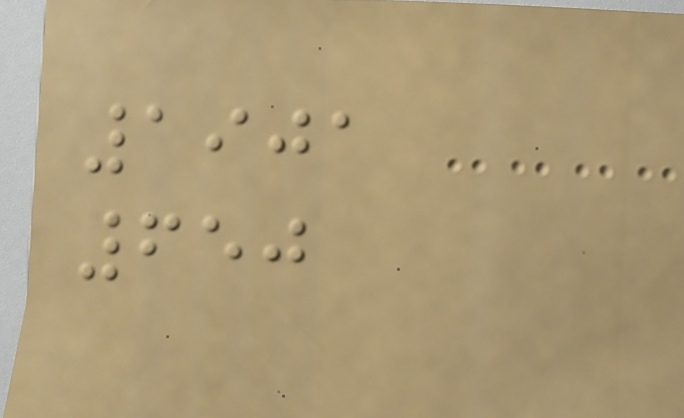1901
650
